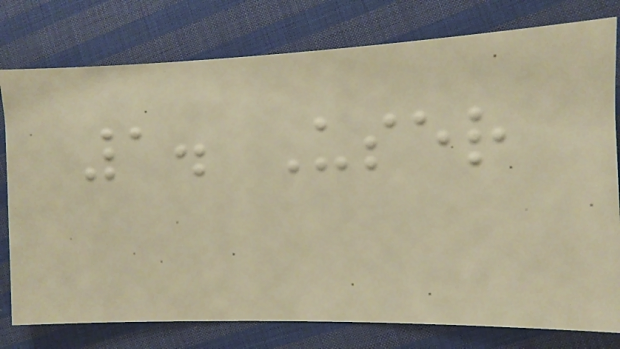1. User
